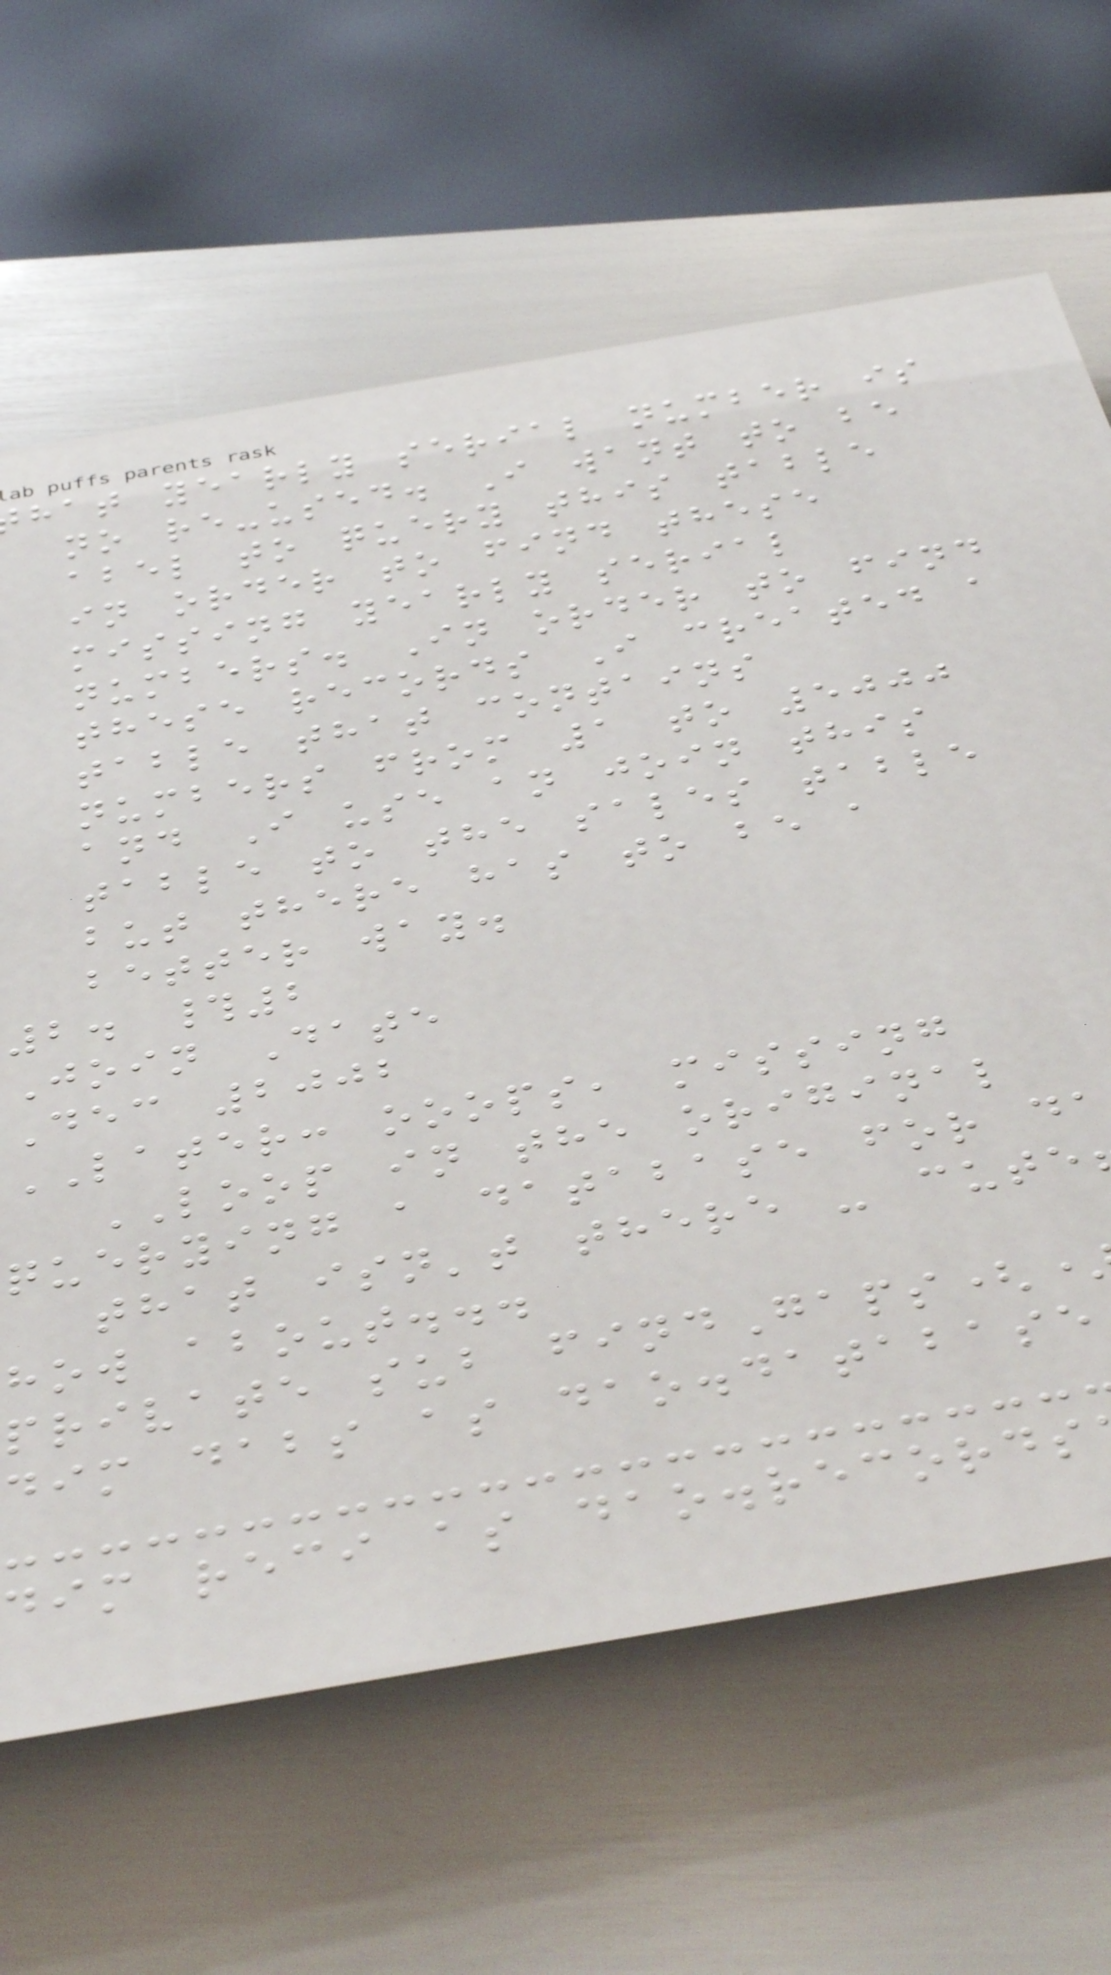hat yearly serial number is
no re-used. I want to be
abel to query this table
in order to find these
missing yearly serial
numbers. In order to find
these records I created a
table that contains
numbers from 1 to 5000
and I use an join this
table to the sales table
but there has to be a
better way.
2. #2
Join Date
Dec 2002
LATER: ooops, missing
LOOP in the original
querying a database for da
that isn't there - cute
how about...
private sub findGaps(
dim dabs as dao.database
dim reci as dao.records
